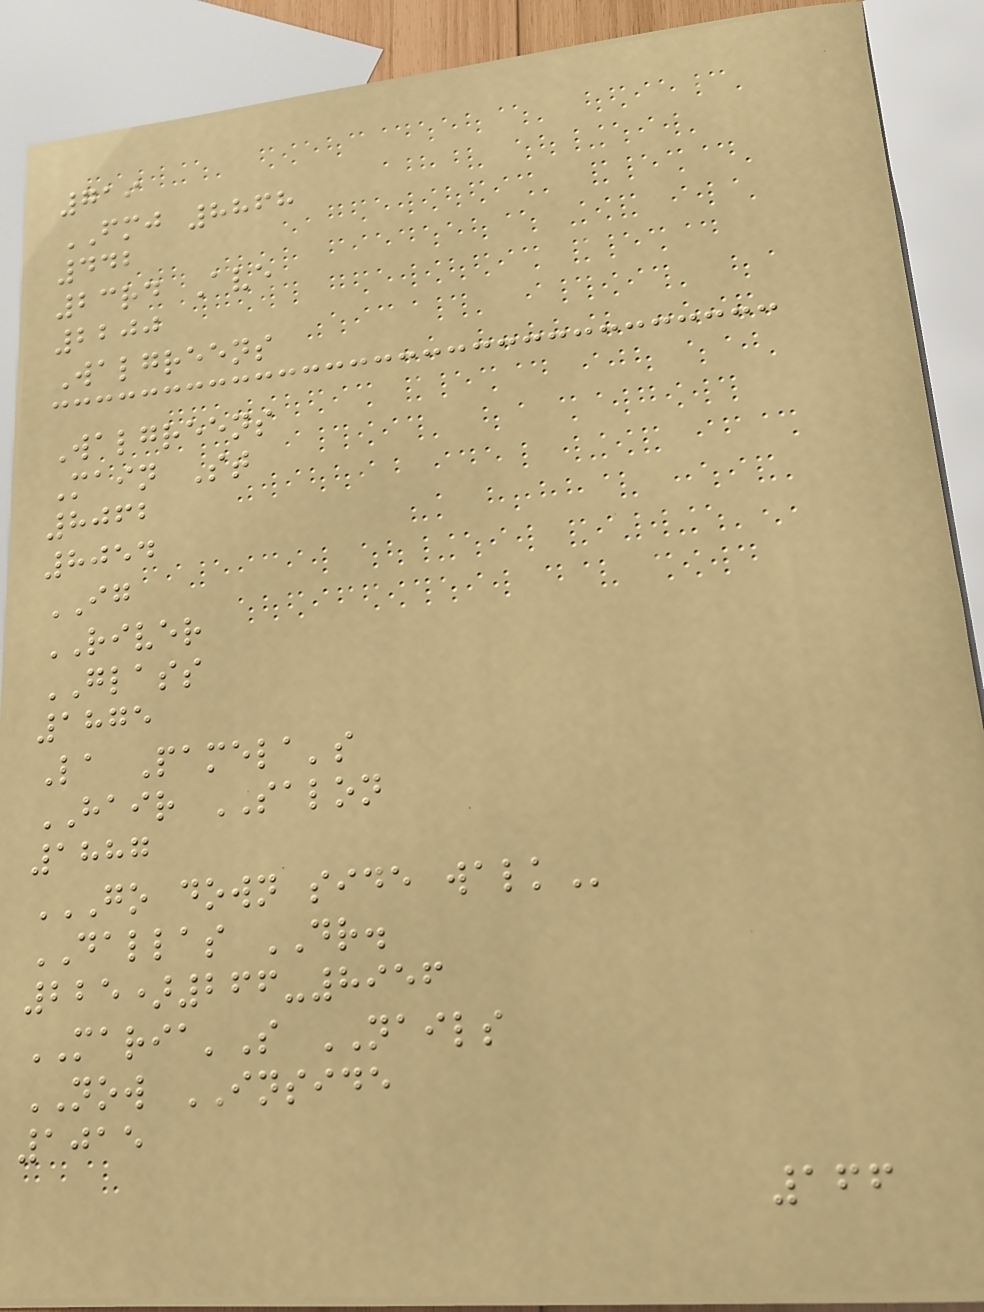719
FMJ 8868
442
23rd Ave
2200
Walgreens
Walgreens
Main St
8062
8054
IG
RIVER
GLASS
1875
La Pamela's
HAIR SALON
1887
GO DOWN SIDE WALK
DALLAS DR.
225)266-8956
MARIA'S NAILS
NOW INSIDE
1015
166
